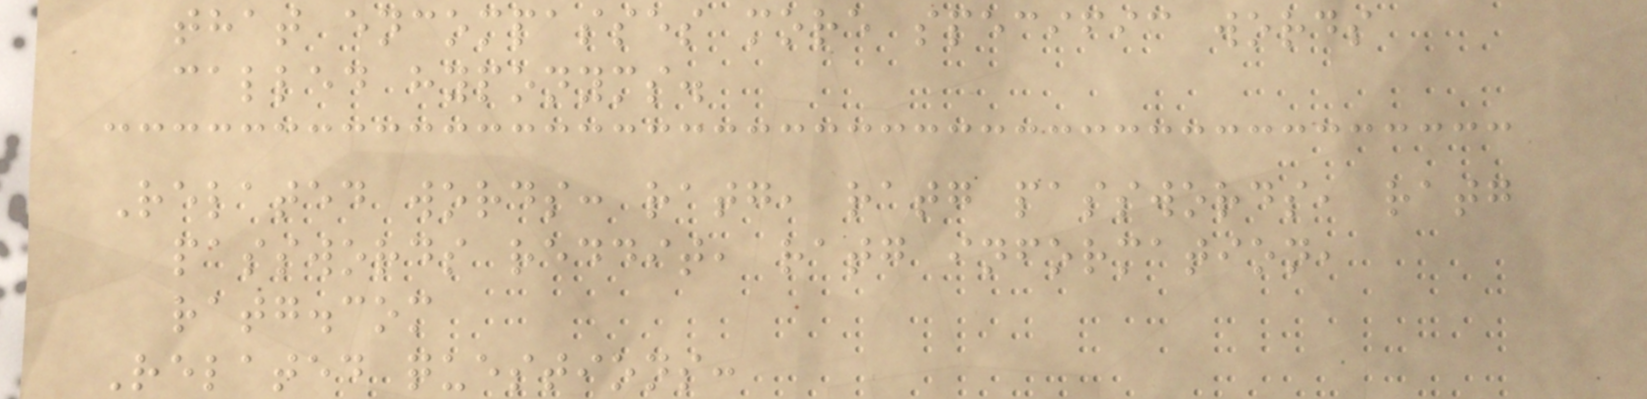that encompasses more specific words
called hyponyms.
Related words: ratg, ratg passwords, ratg
passwords reddit, ratg information,
ratg.com
Related questions:
